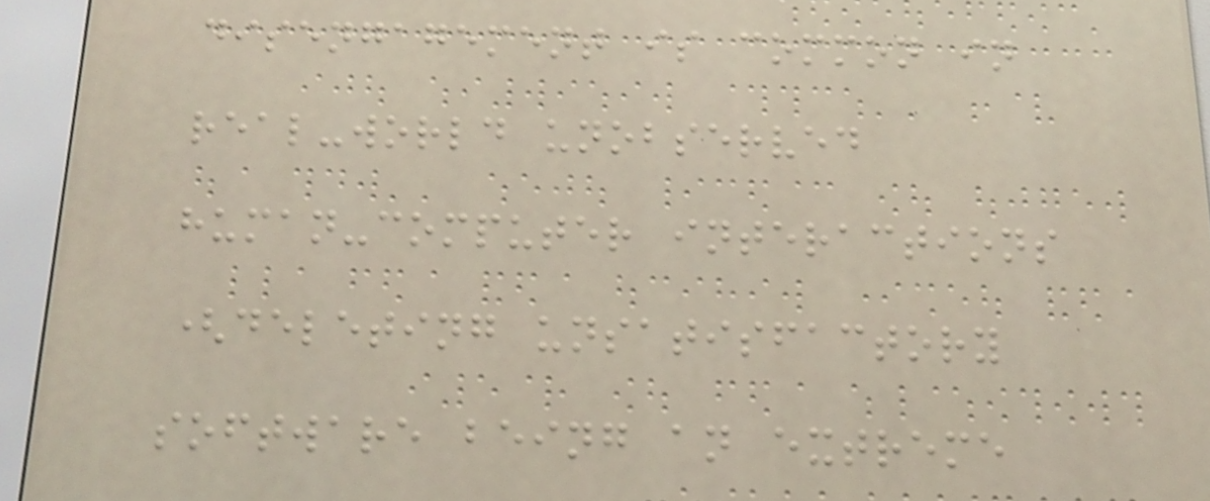disengagement is common in
real-world unobserved
human-computer interactions
(deleting unsatisfactory
software being an extreme
